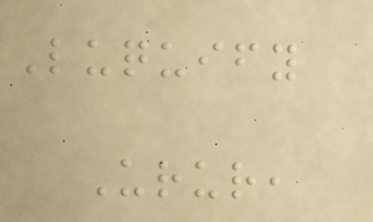Luquify
Urur,
